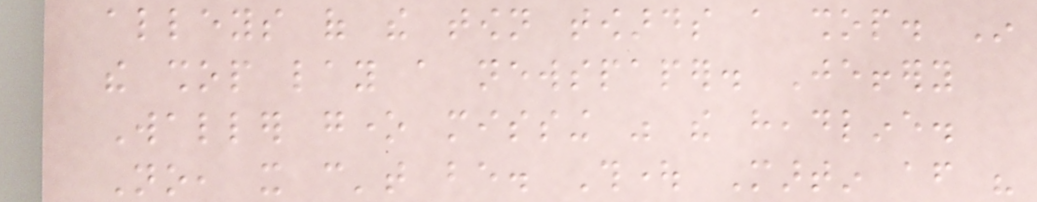alleys of the town towards a shop. In
the shop lay a newspaper. Jeffery
Waller gone missing was the headline.
No, it can't be. Thought Martin after his
